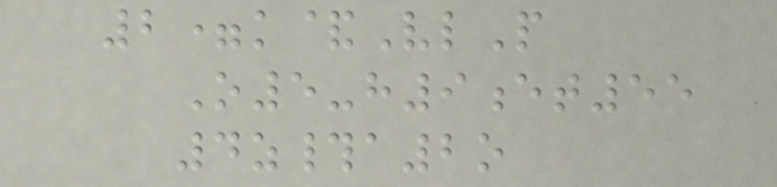2=k&VlP
O5-h9et55
4z#a2o
